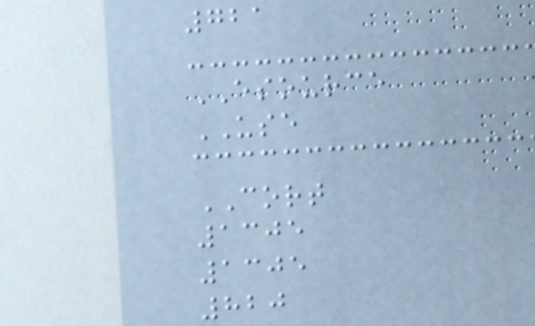721
ESOURCE
USE
CORT
1305
1305
820
